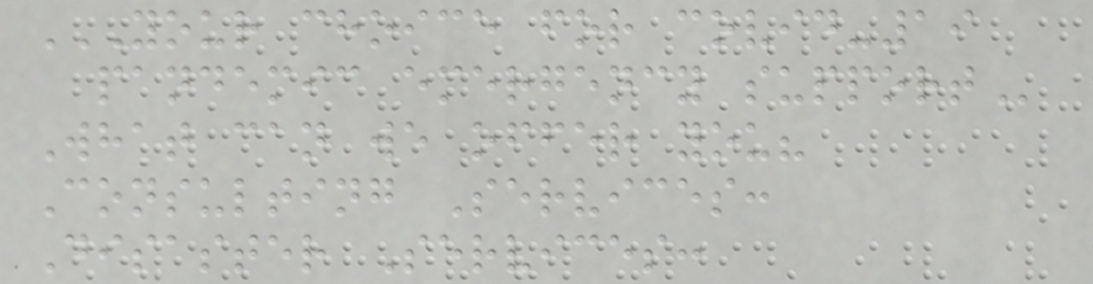YOUR CHOICE FOR COVID-19
PANDEMIC EMERGENCY SUPPORT
What can we offer you?
Consulting Services:
Disaster Services:
